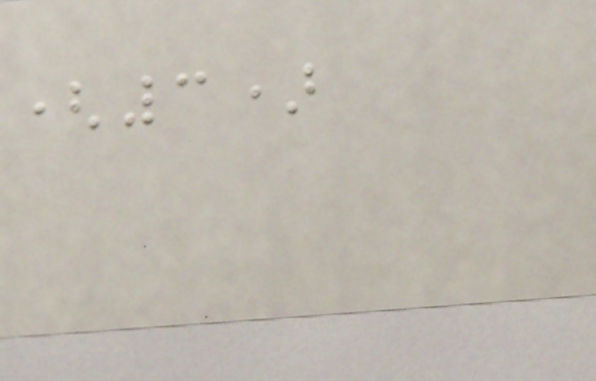(3)
